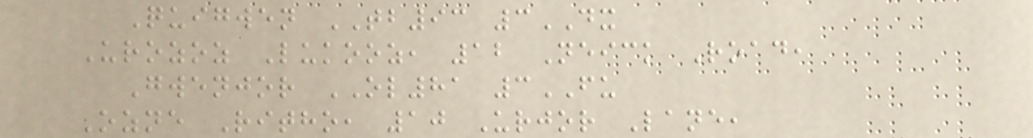Quigwen TB93 3DX
Urozoz Lukooz, 12 Neick Road,
Gwenjor OL81 3FU
Ozne Ritho, 10 Urjor Lane,
